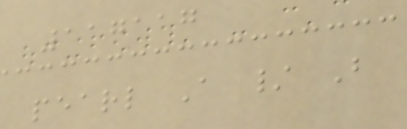117117
pearl A / B
